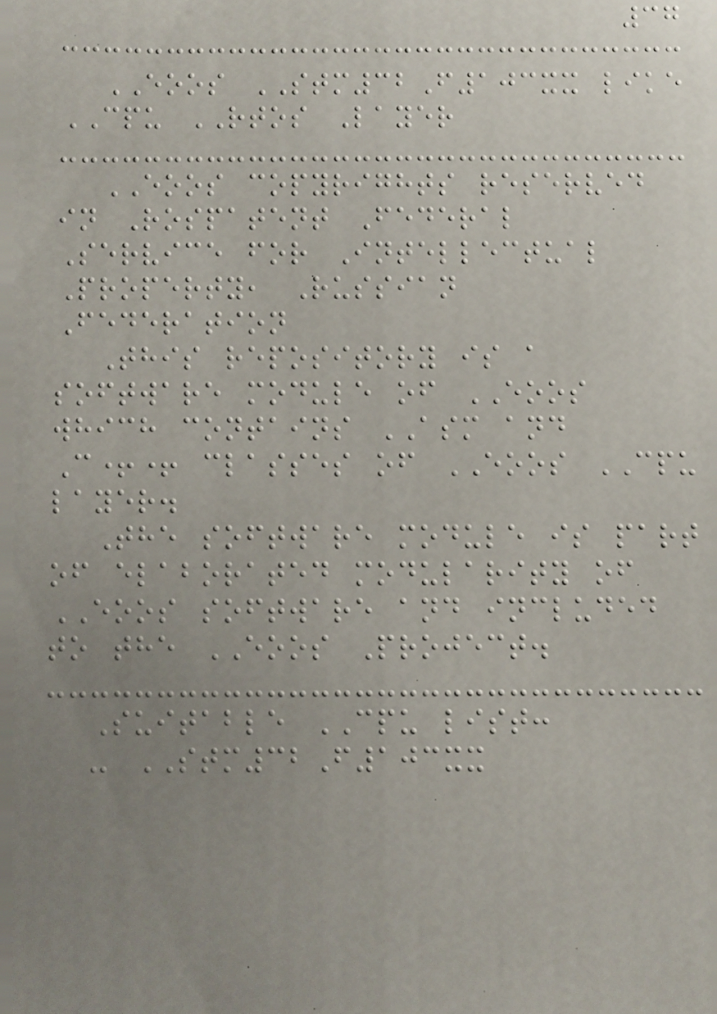37
EOOS STM32F103xx like
CPU RTOS Layer
EOOS copyrights reserved
in Rospatent Federal
Service for Intellectual
Property, Russian
Federation
This repository is a
software module of EOOS
which contains ASM and
C++ classes of EOOS CPU
layer.
The software module is part
of elaborated modularity of
EOOS software and included
to the EOOS Project.
Suitable CPU list:
- STM32F103xx
